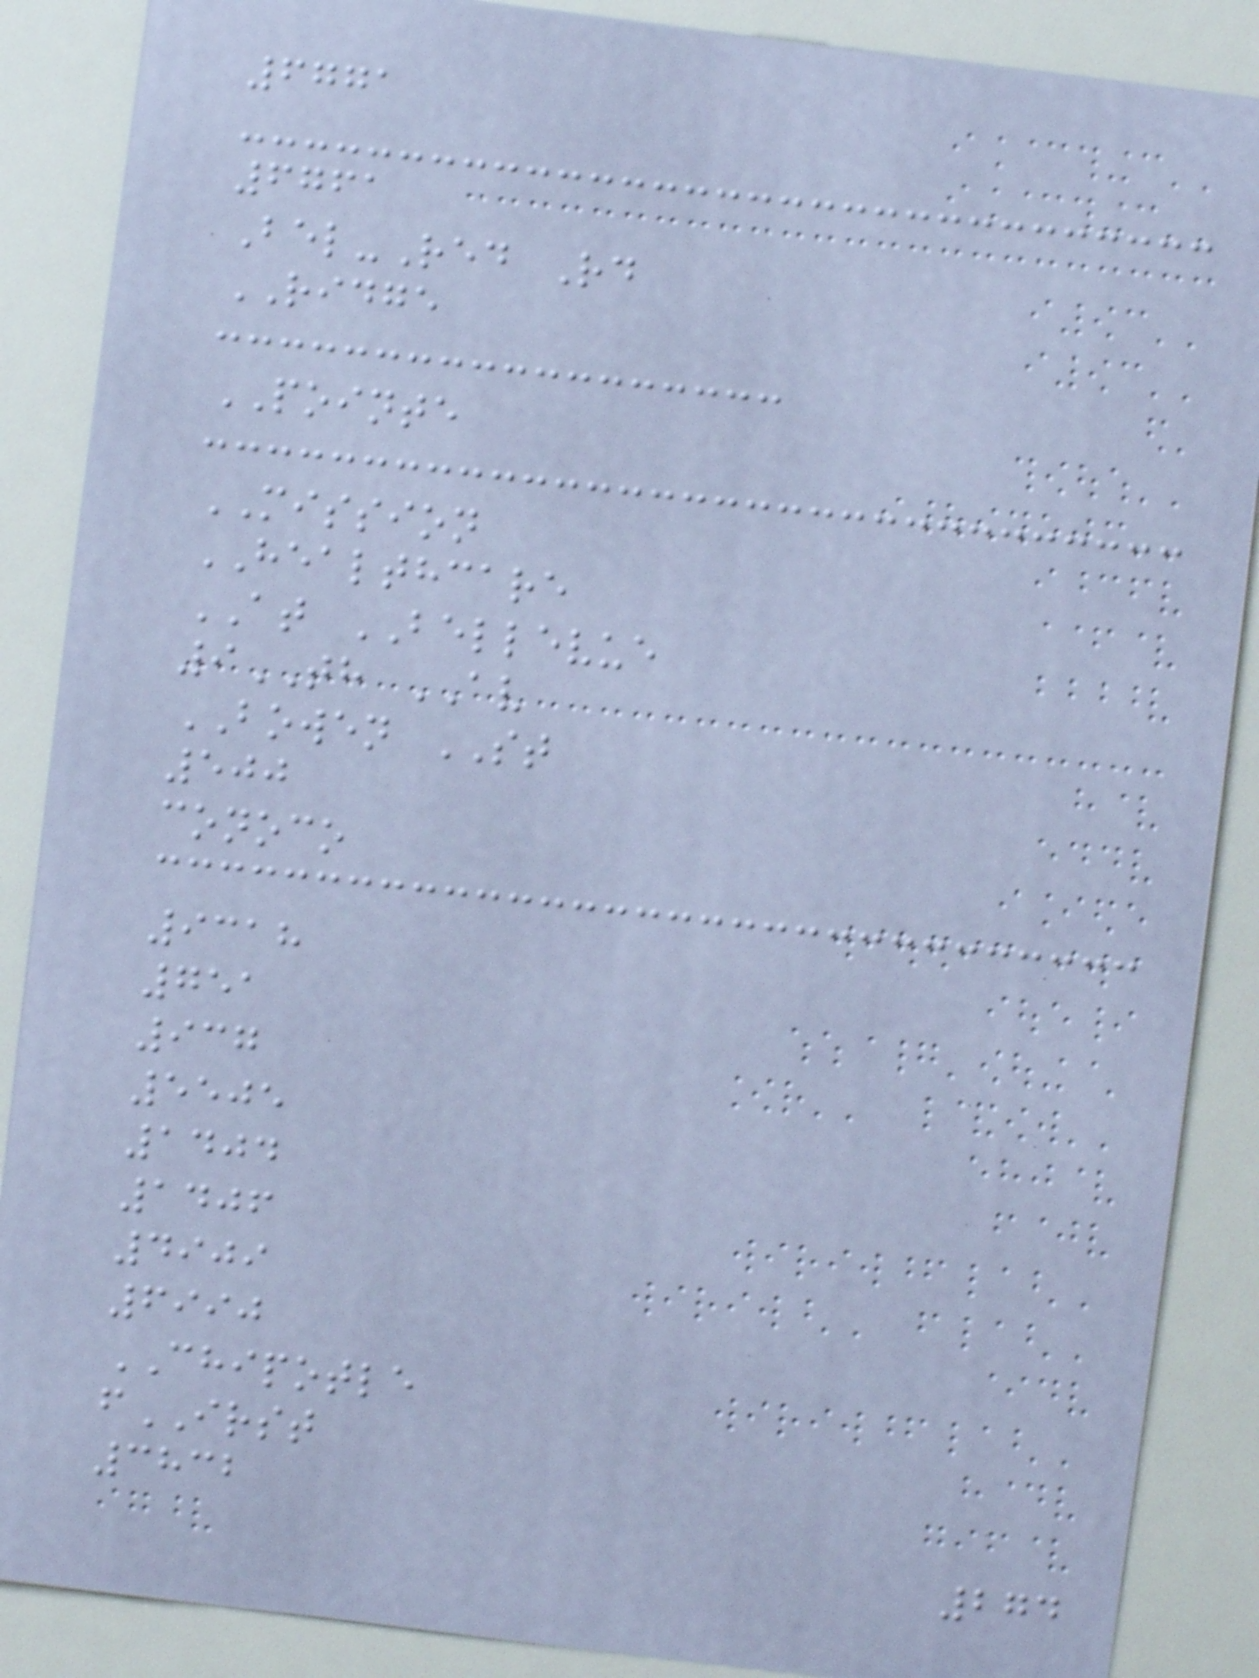6771
6761
Bel-Red Rd
RIDGE
POINTE
MISSION
HEALTHCARE
AT BELLEVUE
9TH AV
BOWEN ST
500
conoco
9318
751
937
5505
1404
1406
4909
6990
CHIPOTLE
fIRST
3832
274
